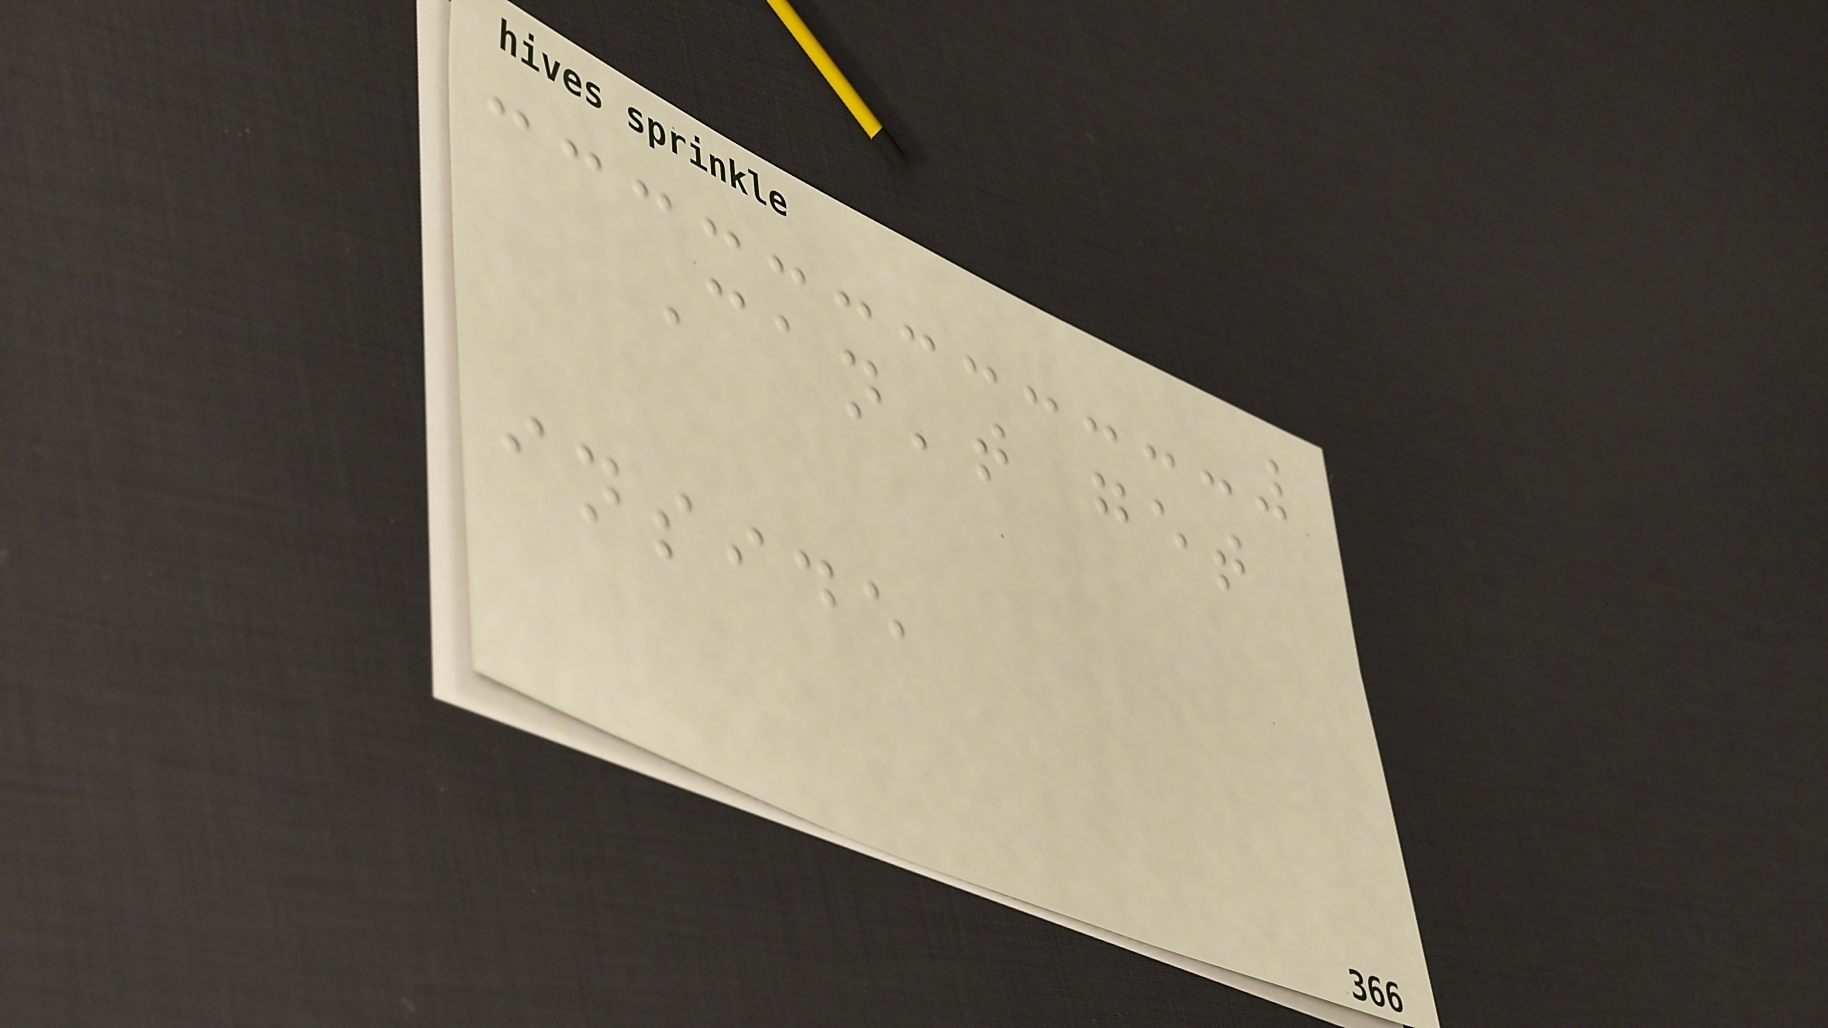Can't get
inside
